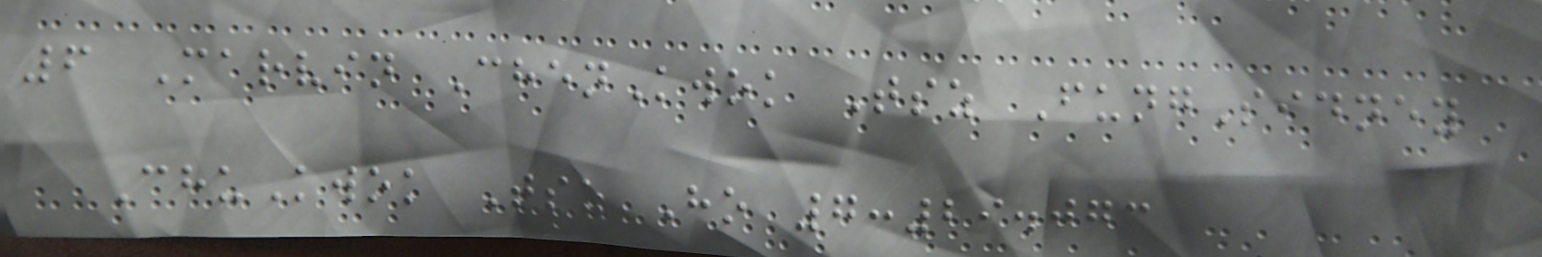6 Marvin ChenKwok Tsz FungSidney
ChuKwok Tsz Ho 7:29.073
